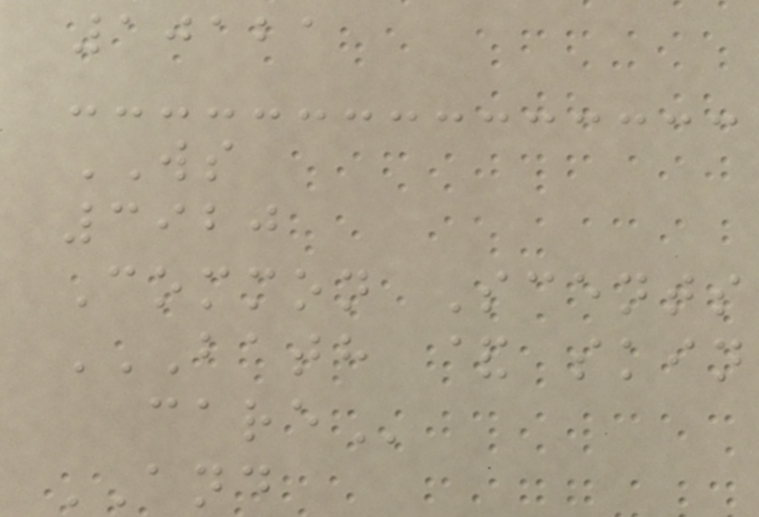10121
WS
3920
Common Scents
BATH & SKIN
CARE
AND
